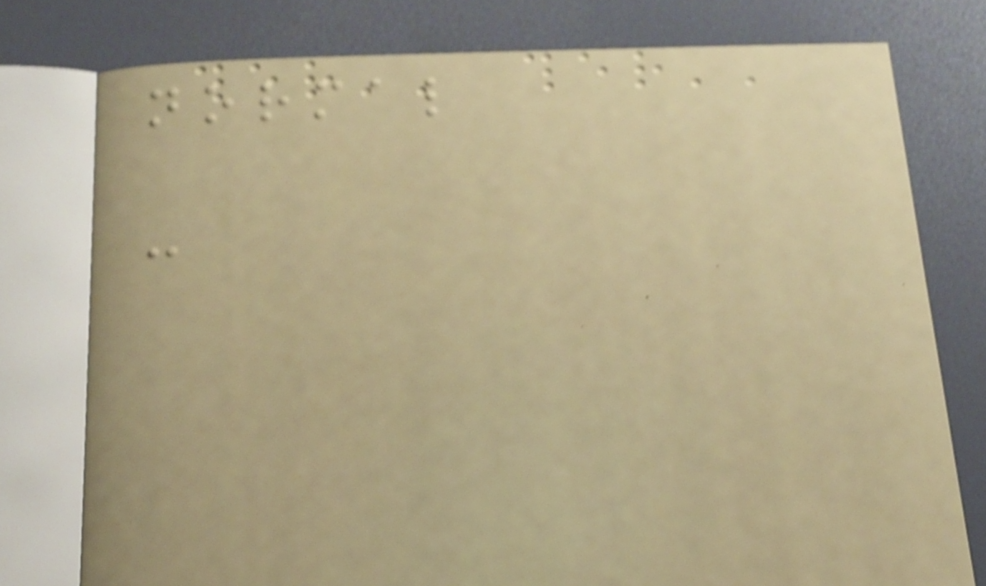normal
-
